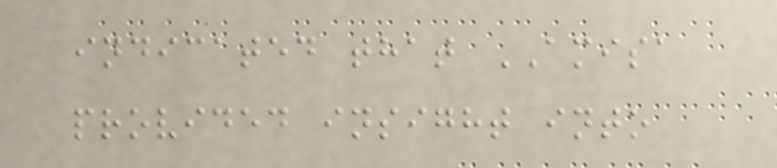indicated that AMISA
provided insight into
